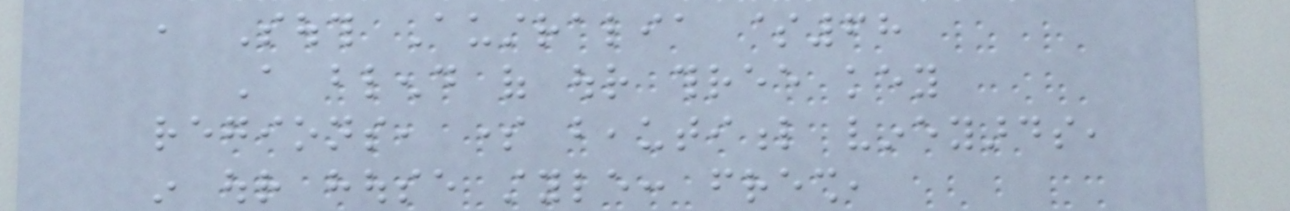, South Australia $68
A blend of our three key
regions, some beautiful vineyards,
in our house style: fresh,
